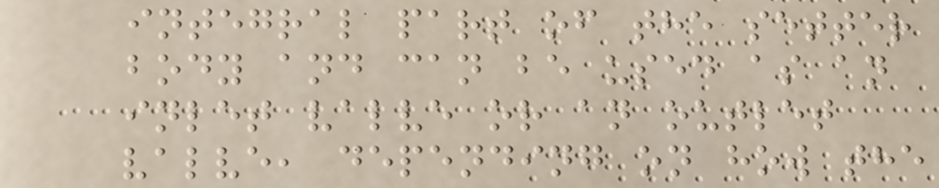integral part of the setter
body and can be used as an
inlet valve or an outlet
valve, depending on how the
